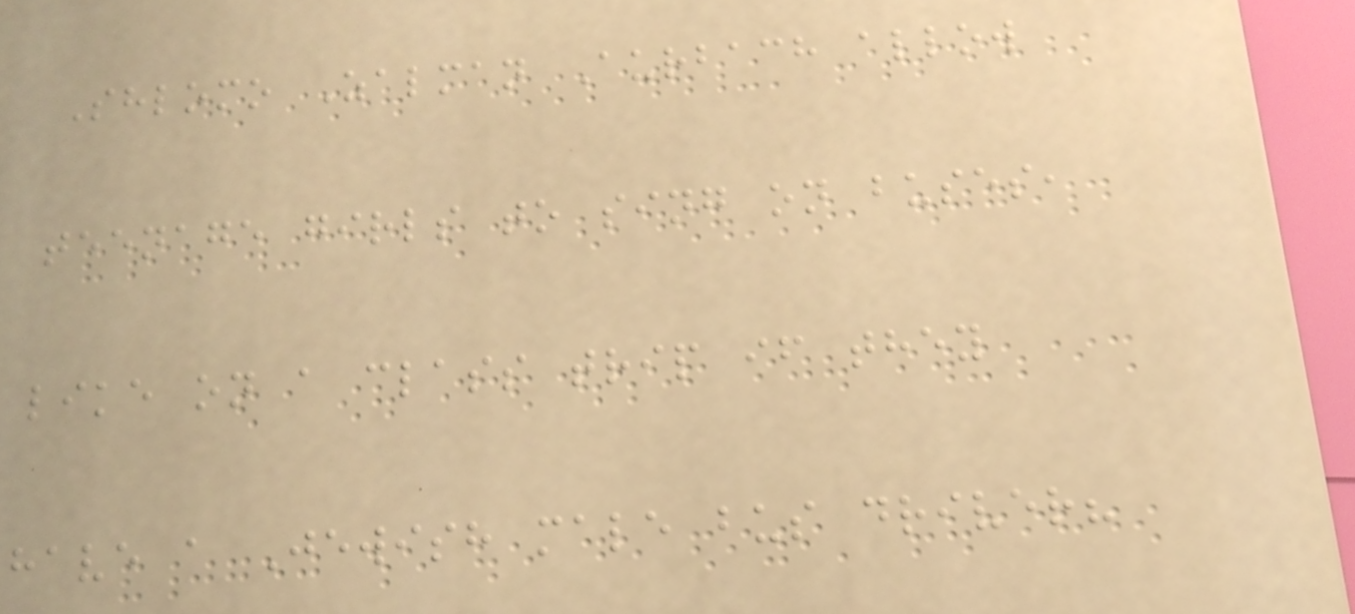Shlomo Zalman Aurbach allow
teenage girls to sing on buses,
like on a class trip if they
have a Jewish male bus driver?
